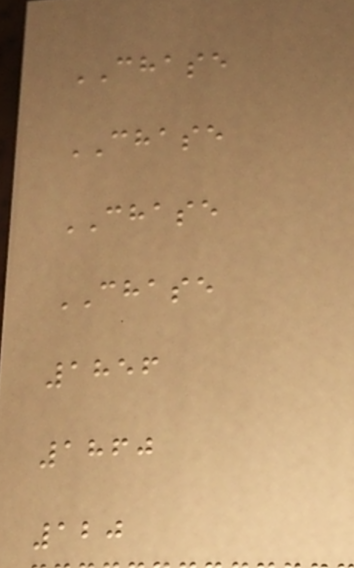CHASE
CHASE
CHASE
CHASE
1856
1860
120
